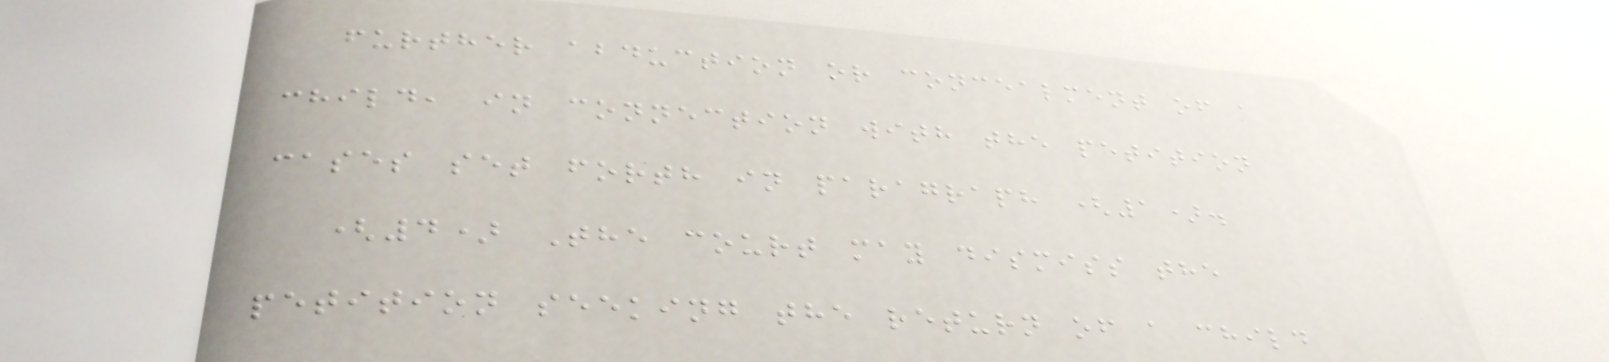further abduction or concealment of a
child, in connection with the petition
cases set forth in paragraph (1).
(4) The court may dismiss the
petition seeking the return of a child
